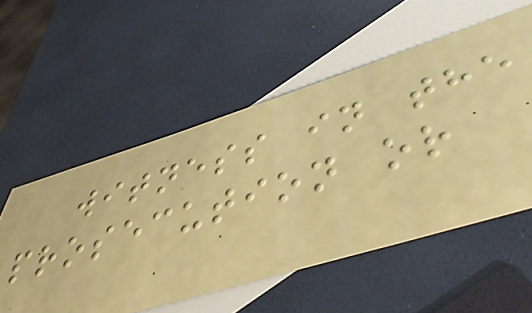witness in the
prosecution or
